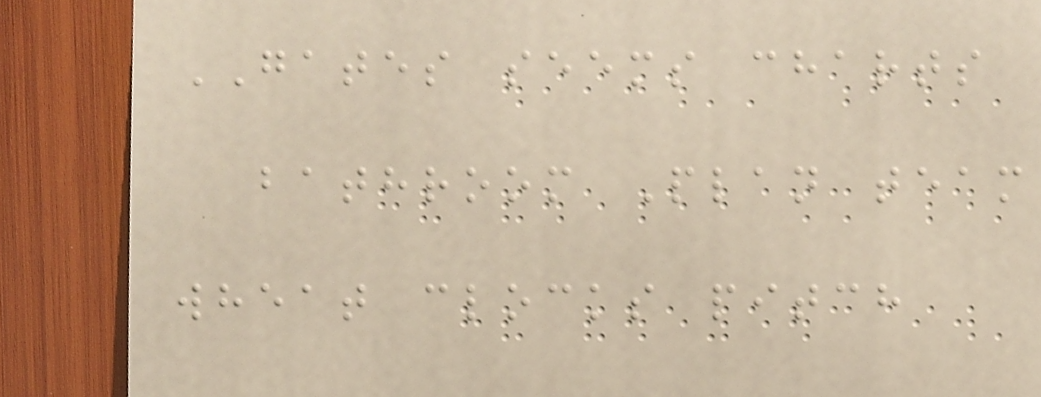GATES seems charts
bathroom Plan team
wheat clocks pitch
